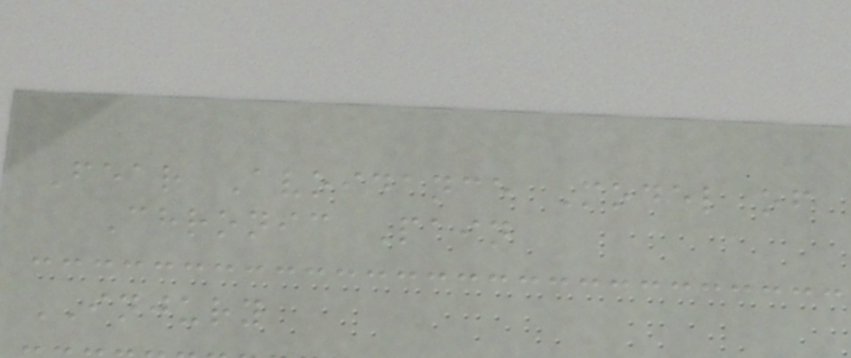Fear Avoidance Model of
Chronic Pain
INJURY
